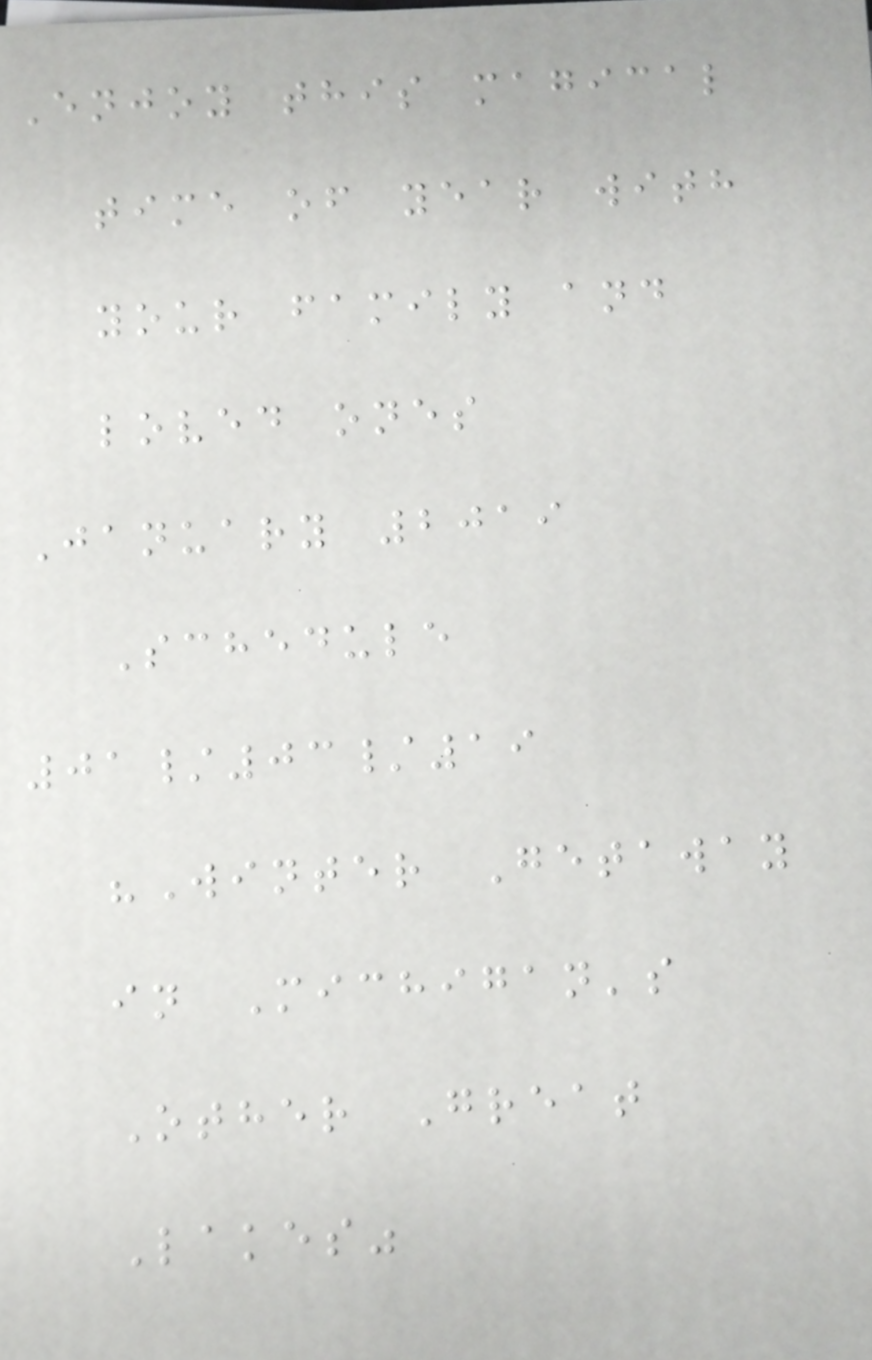Enjoy this magical
time of year with
your family and
loved ones
January 2019
Schedule
01/03/19
"Winter Getaway
in Michigan's
Other Great
Lakes"
